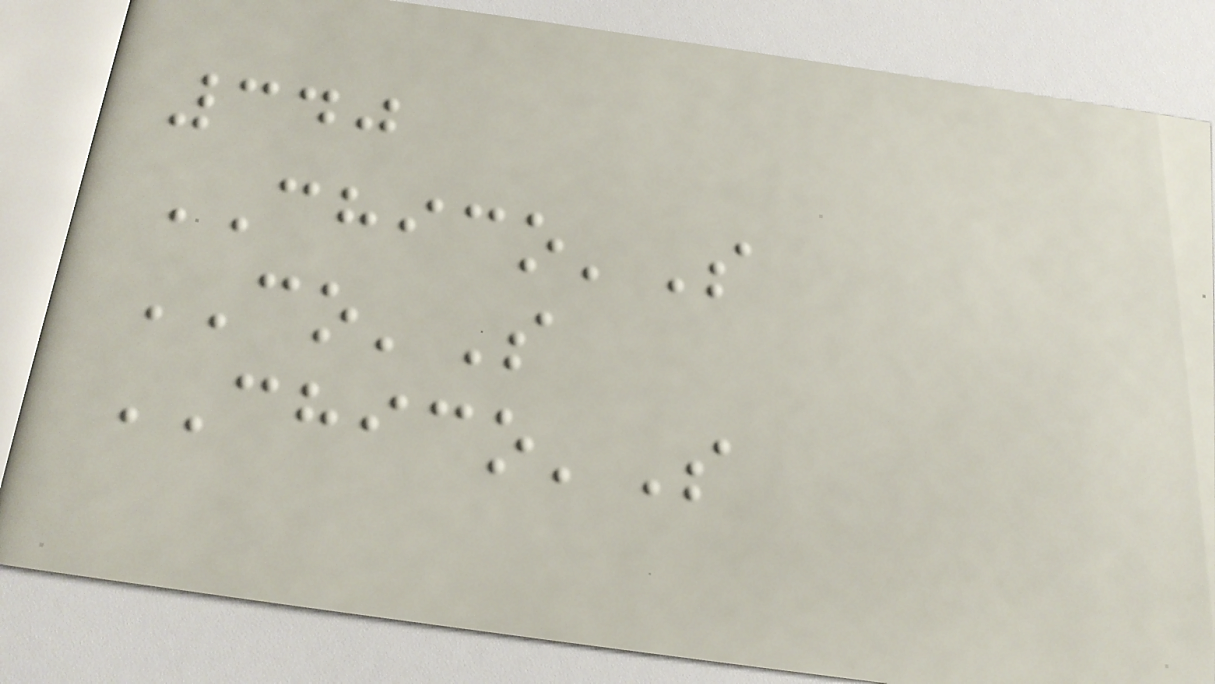340
CHICO'S
CO'S
CHICO'S
